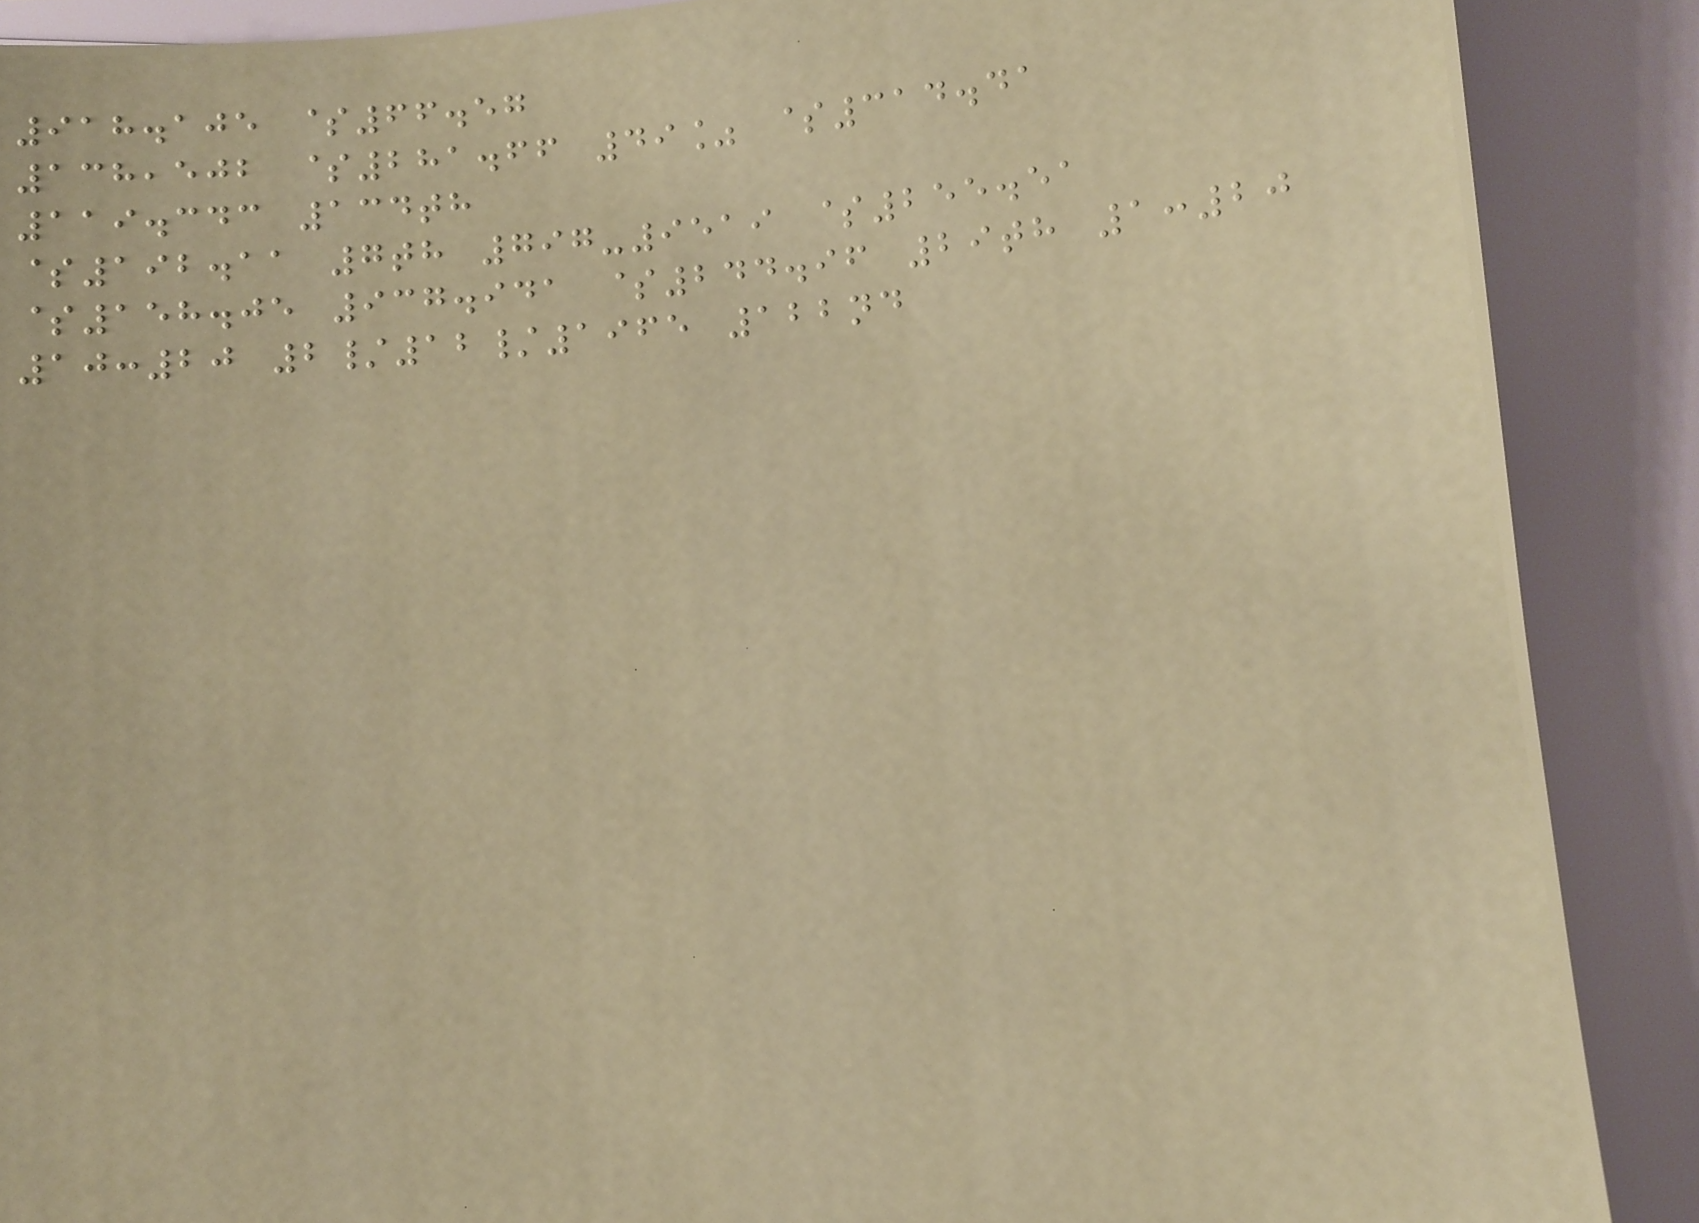918.105 $66.57
138,502 $281.66 49% $314.41
119.343 134th
$192.11 7th 797-9519 $255.51
$158.05 937.941 $244.96 29th 1:20
10:20 2/12/1965 122nd
